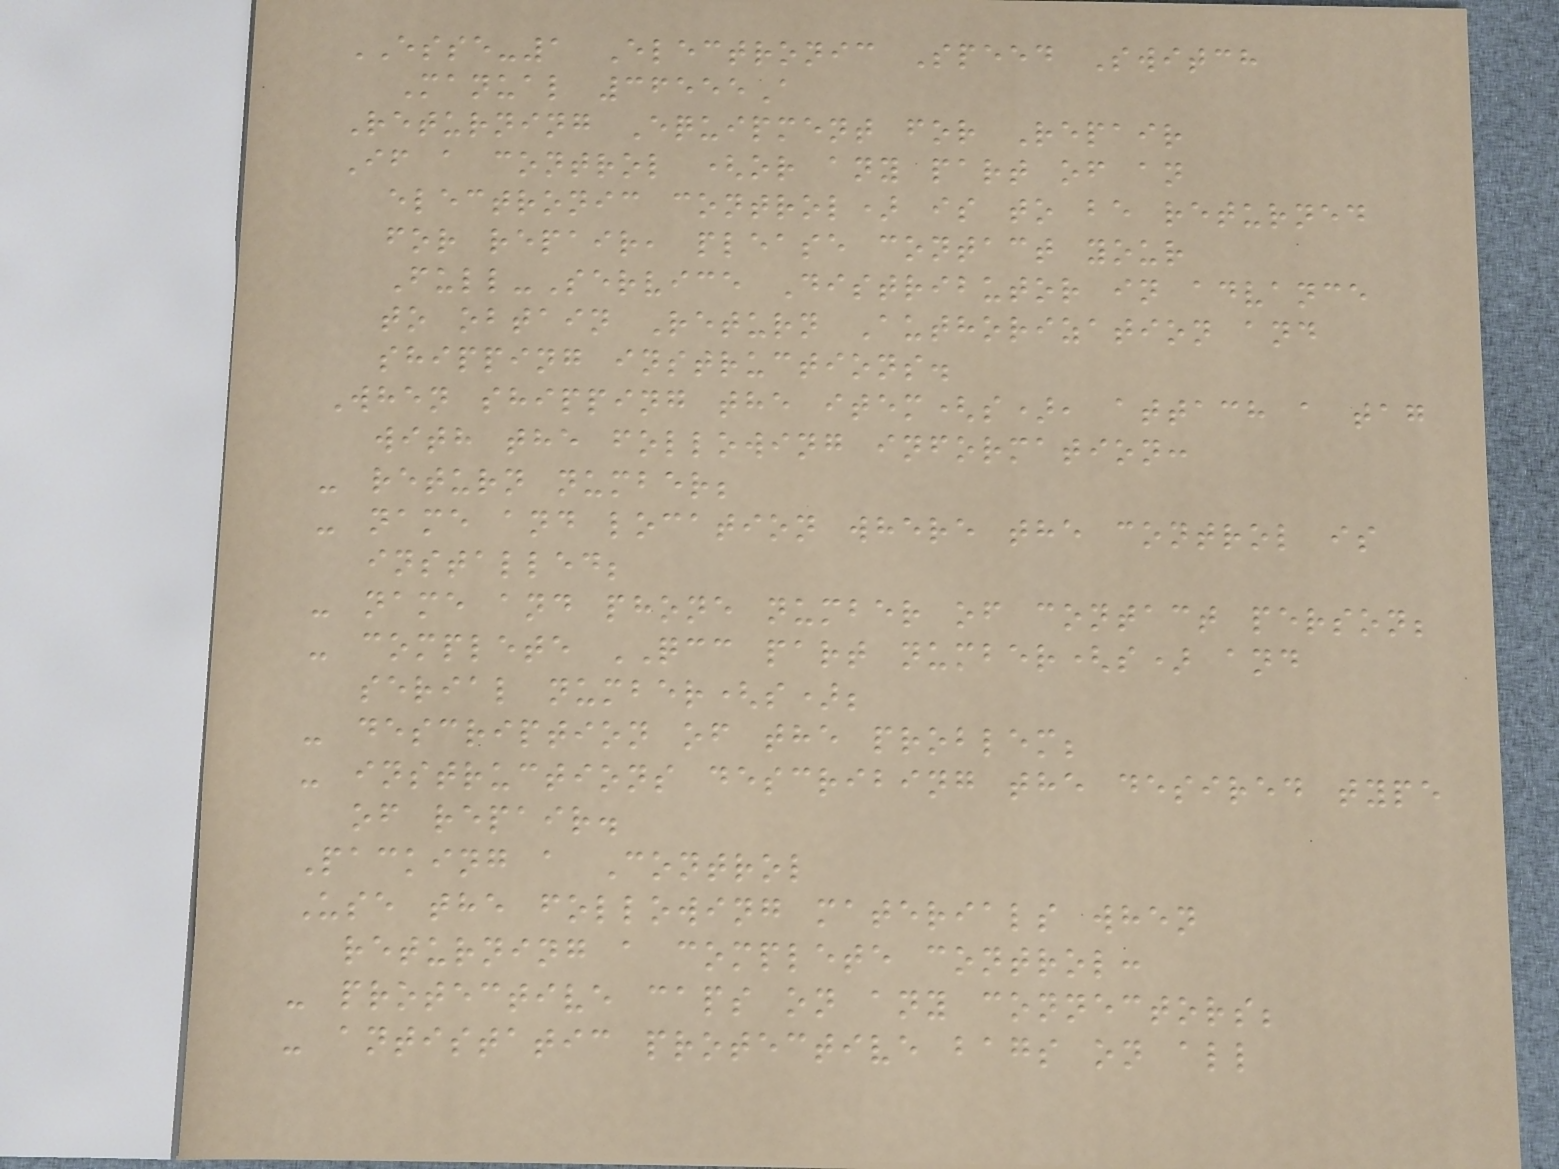ESSE-1 Electronic Speed Switch
Manual 36555A
Returning Equipment for Repair
If a control (or any part of an
electronic control) is to be returned
for repair, please contact your
Full-Service Distributor in advance
to obtain Return Authorization and
shipping instructions.
When shipping the item(s), attach a tag
with the following information:
- return number;
- name and location where the control is
installed;
- name and phone number of contact person;
- complete QCC part number(s) and
serial number(s);
- description of the problem;
- instructions describing the desired type
of repair.
Packing a Control
Use the following materials when
returning a complete control:
- protective caps on any connectors;
- antistatic protective bags on all
